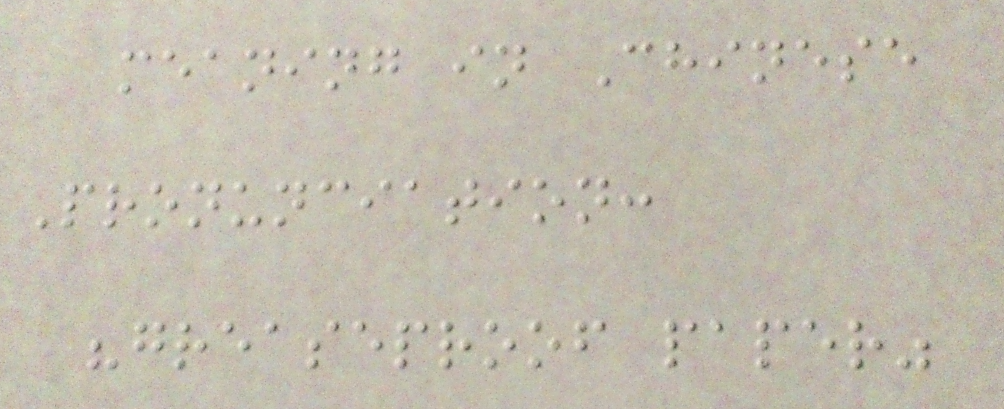meaning in Chinese
Pronunciation:
"greaseproof paper"
